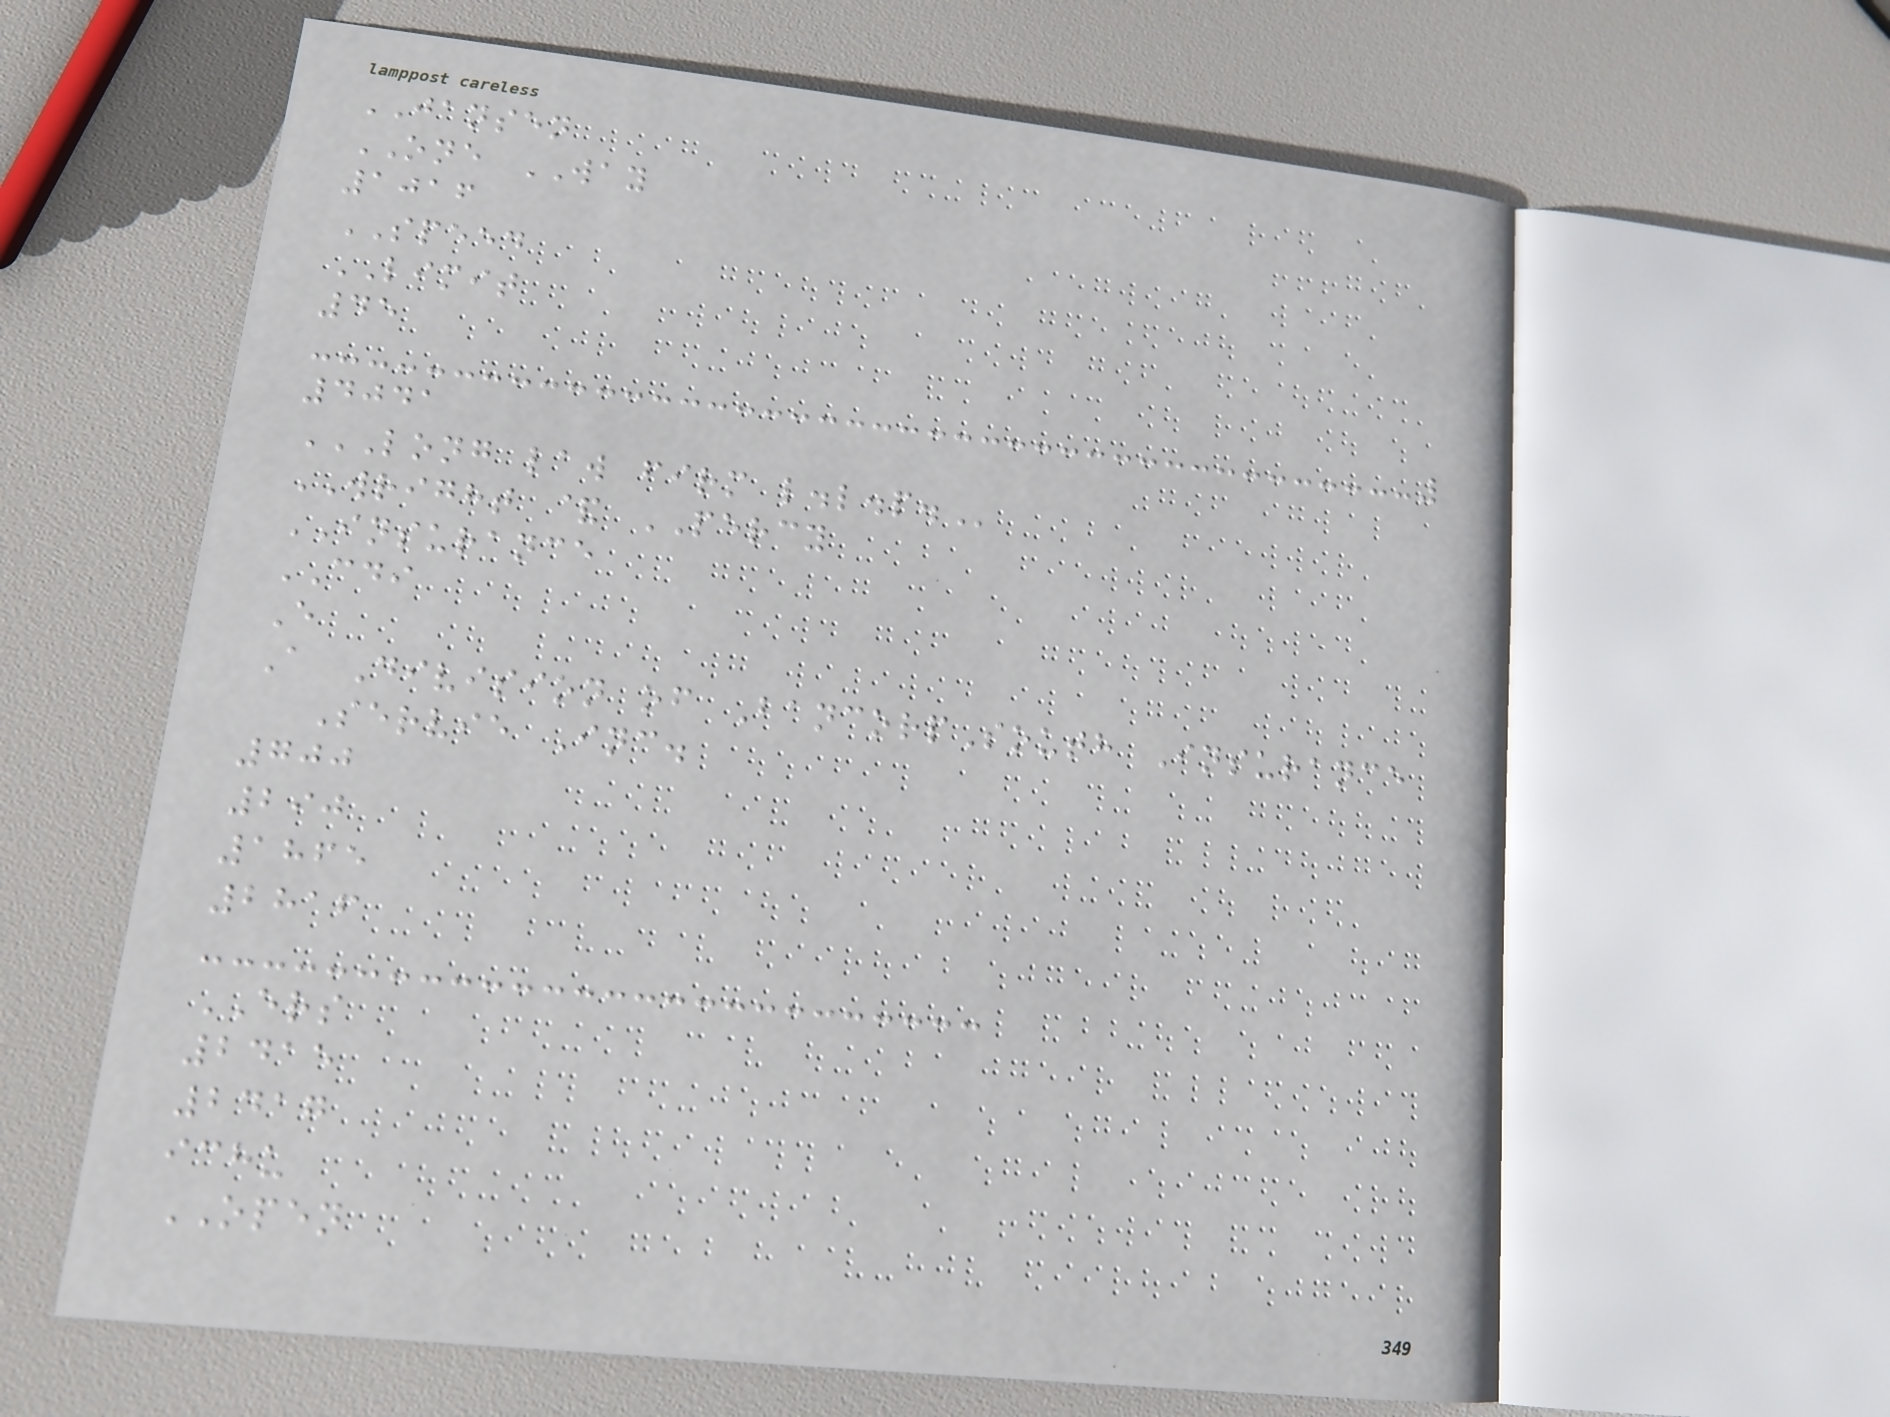JANSEN
ONE WAY
1016
SPEED
LIMIT
45
4041
LONG LAW FIRM L.L.P.
WRIGHT & PERCY
INSURANCE
CDI
E
A Division of BancorpSouth Insurance
Servie Inc.
700
290
1865
2816
ERS
2415
2417
ichu
OPEN
